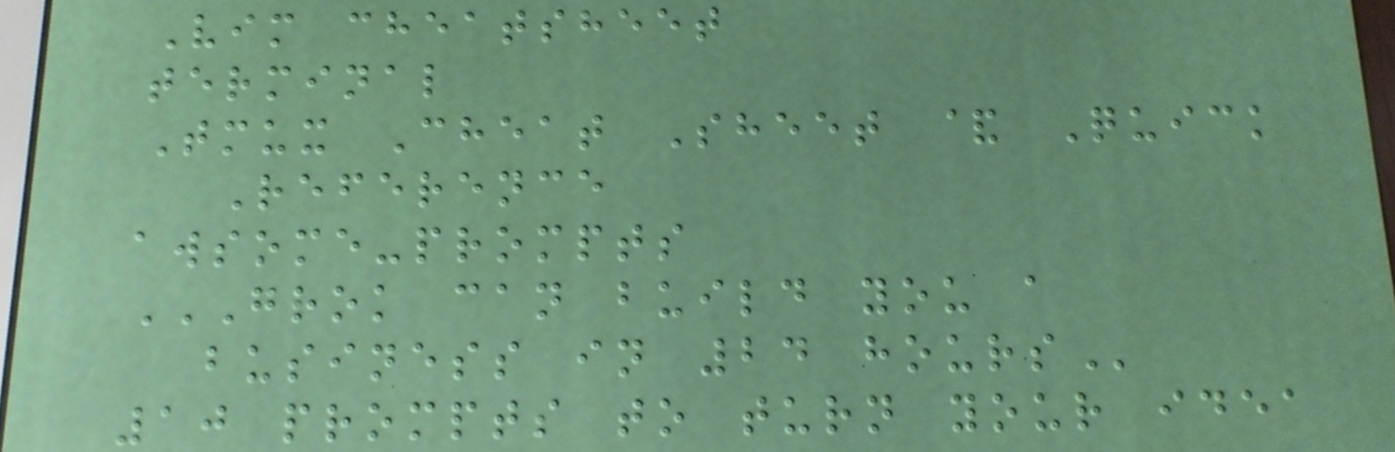Vim cheatsheet
terminal
Tmux Cheat Sheet & Quick
Reference
awsome-prompts
GROK CAN BUILD YOU A
BUSINESS IN 24 HOURS
10 prompts to turn your idea
